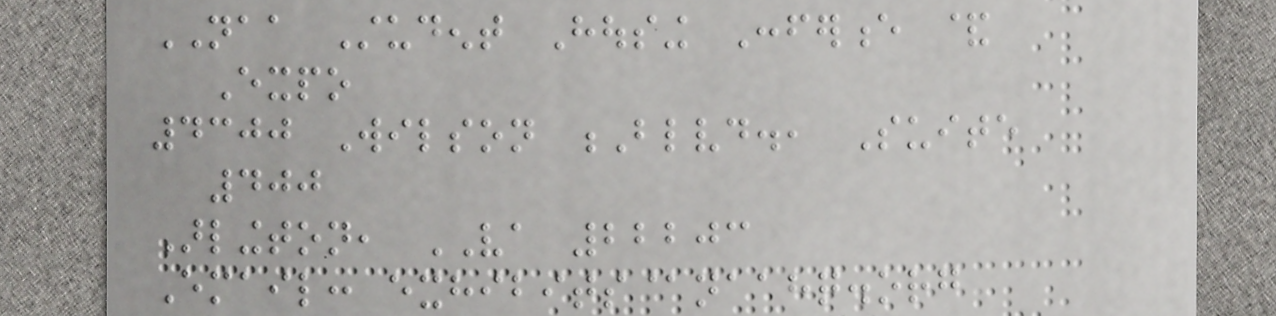NAA Student Housing Conference &
Expo
4300 Wilson Blvd., Suite
400
Arlington, VA 22203
Email: exhibits@naahq.org
